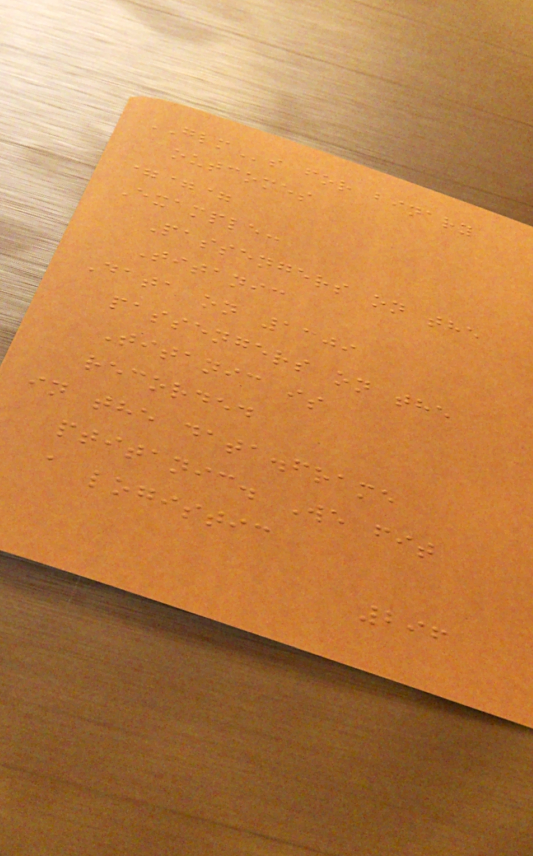GLMs for binary
outcomes
===
Example:
Passengers on the
Titanic
Data on 1309
passengers on the
Titanic is
recorded
in the data.frame
ptitanic. We fit
a logistic
296
